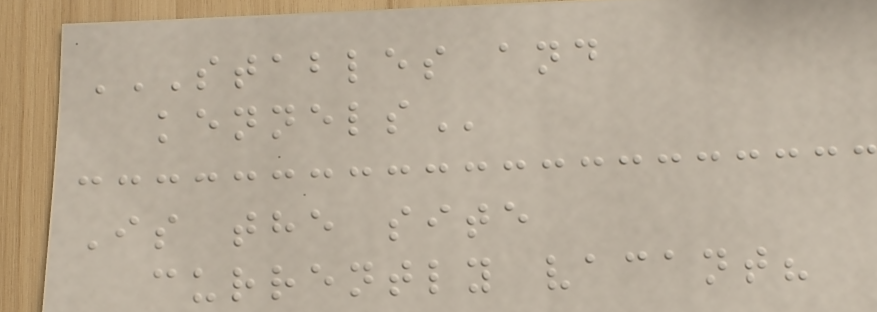STABLES AND
KENNELS
Is the site
currently vacant?
